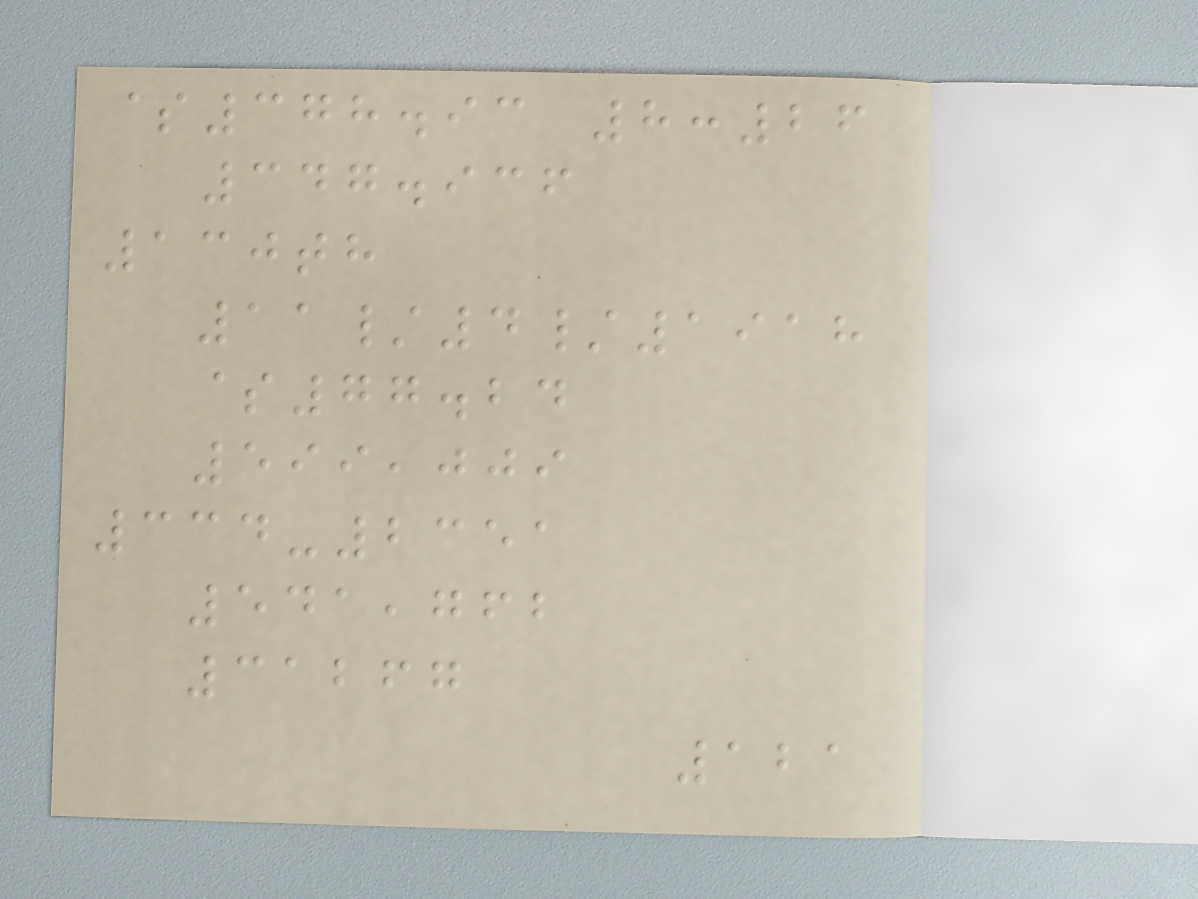$378.93 8:26
347.936
130th
11/4/1918
$77.24
599,009
334-2351
541,762
31267
121
